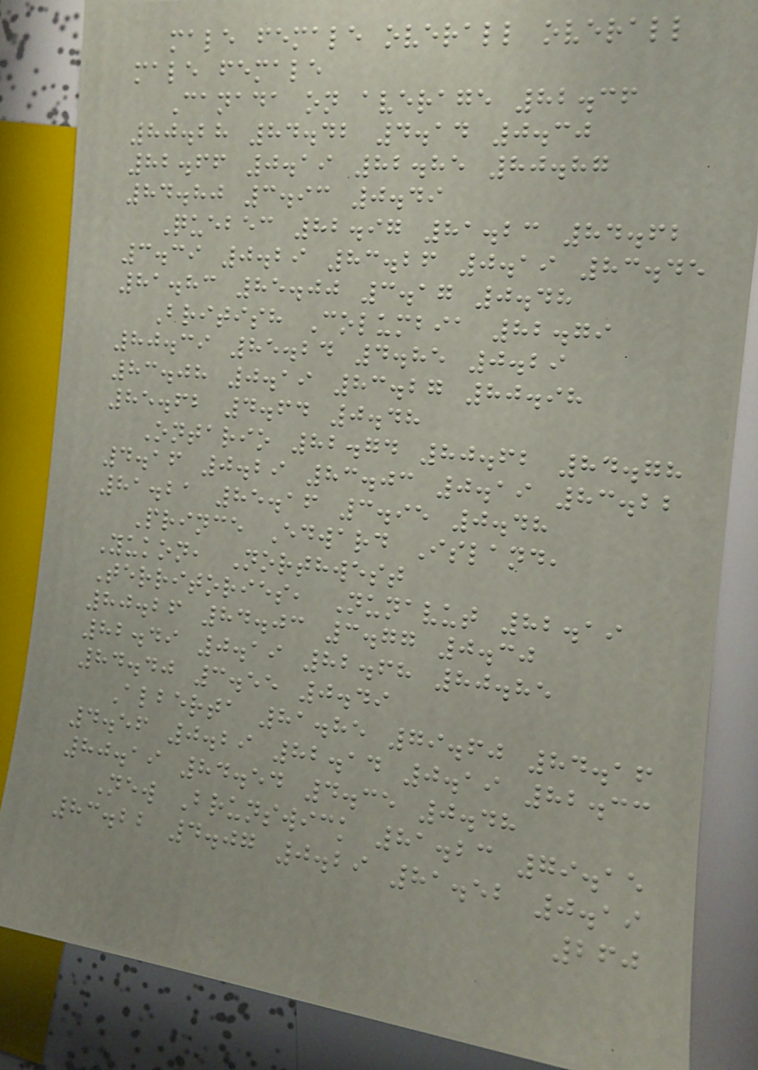male female overall overall
male female
Canada on average 82.36
80.28 84.42 4.14 0.30
82.66 0.19 82.85 80.87
84.80 3.93 0.49
Quebec 82.97 81.23 84.62
3.39 0.29 83.26 0.19 83.45
81.83 85.00 3.17 0.48
British Columbia 82.79
80.39 85.24 4.85 0.29
83.08 0.19 83.27 80.98
85.62 4.64 0.48
Ontario 82.74 80.62 84.78
4.16 0.29 83.03 0.19 83.22
81.21 85.16 3.95 0.48
Prince Edward Island,
Yukon, Northwest
Territories, Nunavut 82.19
80.26 84.03 3.77 0.30
82.49 0.19 82.68 80.85
84.40 3.55 0.49
Alberta 81.85 79.60 84.16
4.56 0.29 82.14 0.19 82.33
80.19 84.54 4.35 0.48
New Brunswick 81.23 79.15
83.22 4.07 0.29 81.52 0.19
260
